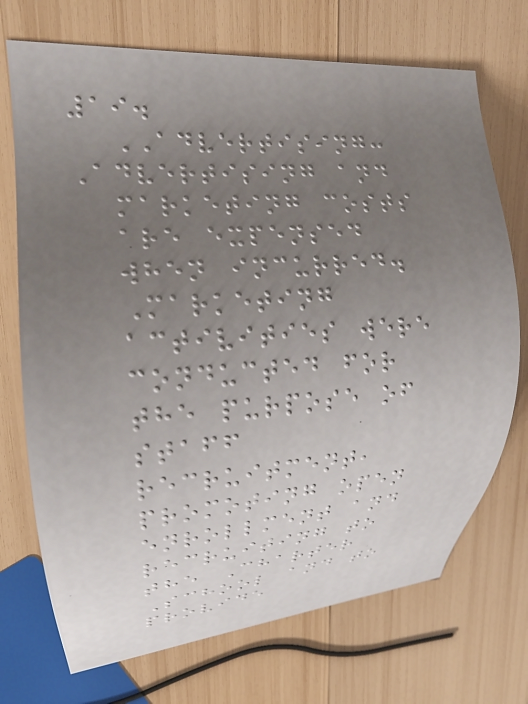19.
ADVERTISING:
Advertising and
marketing costs
are expensed
when incurred.
Marketing
activities were
conducted for
the purpose of
staff
recruitment,
promoting open
enrollment and
recruiting to
the Charter
School and to
provide
